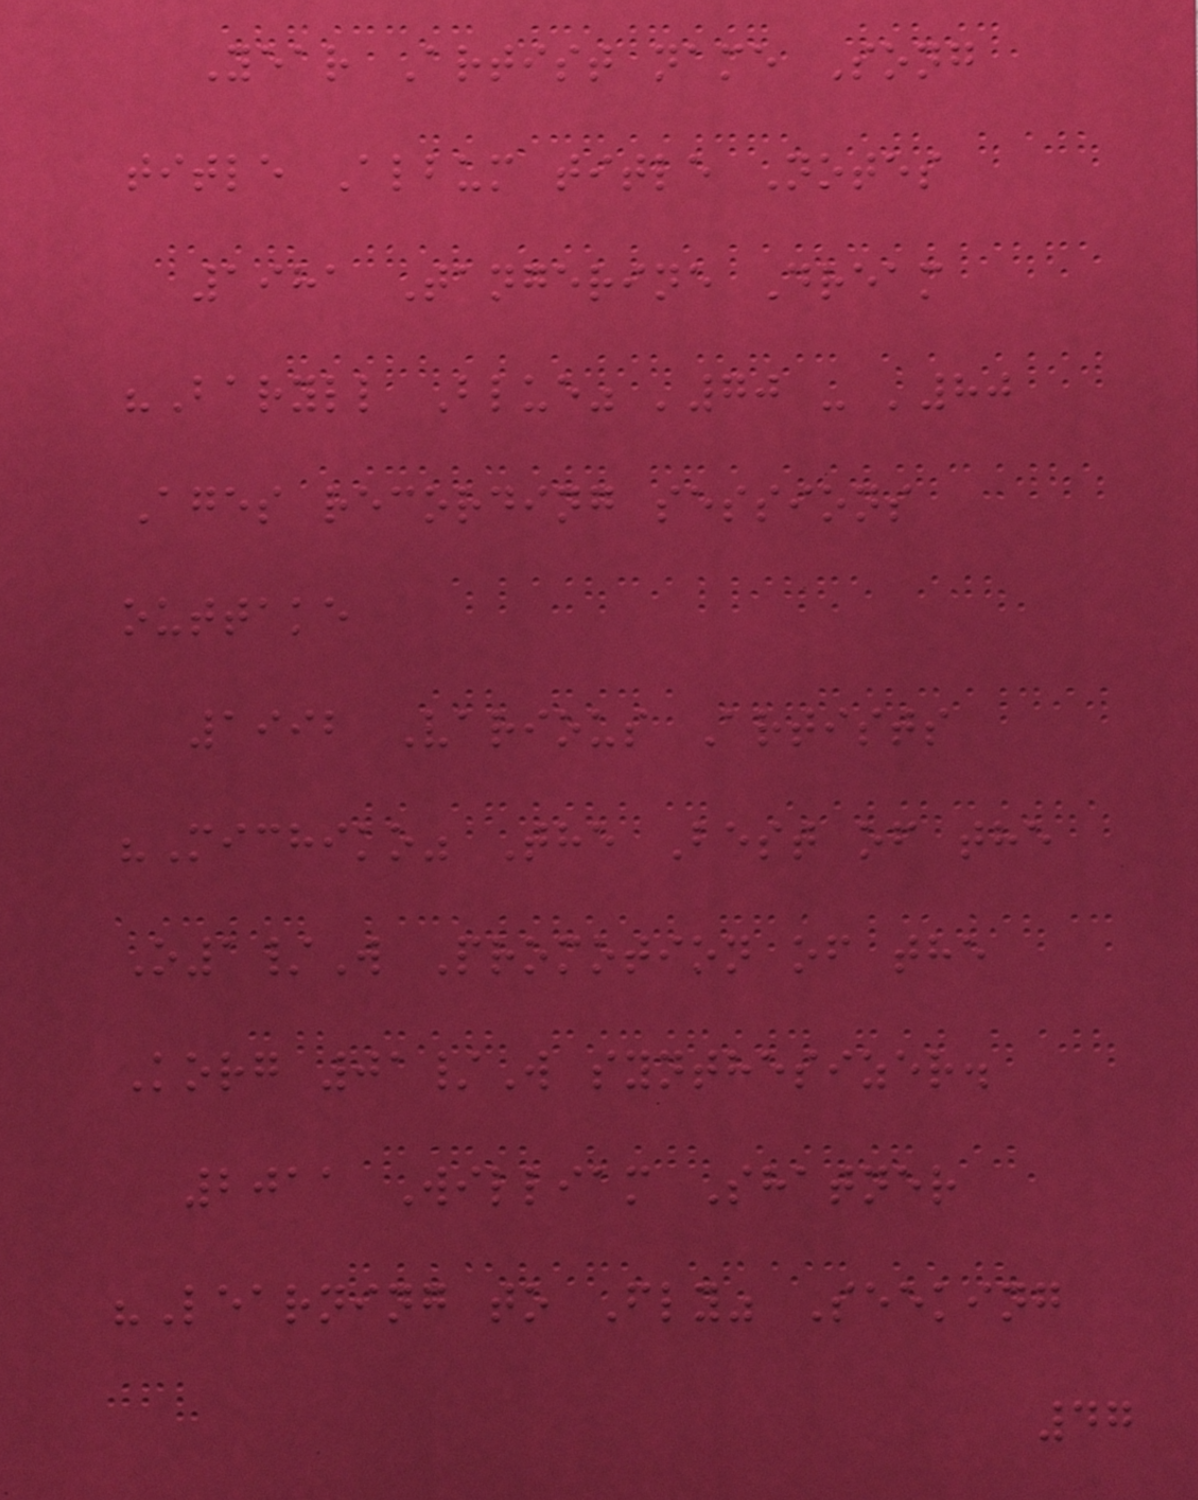Year Artist name Song
title Album title Notes
1981 Tangerine Dream
"Baryll Blue" '70 - '80
Ages recording sessions
outtake
1992 Various Artists
"Michiko" The Best of the
O1/W Promotion of the
Korg 01/W synthesizer.
2011 William Shatner
"Learning to Fly" Seeking
47
